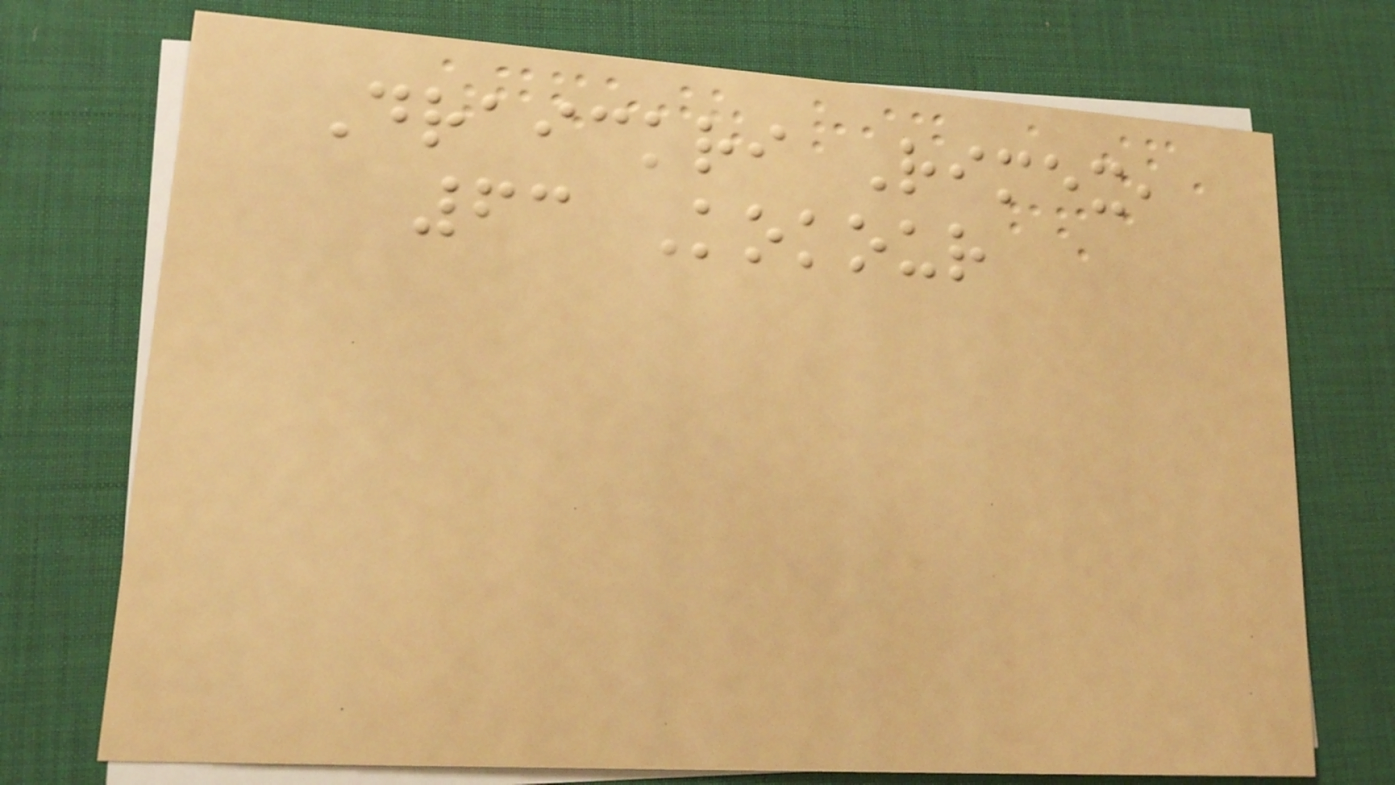Draickri Rimex,
63 Kokour
